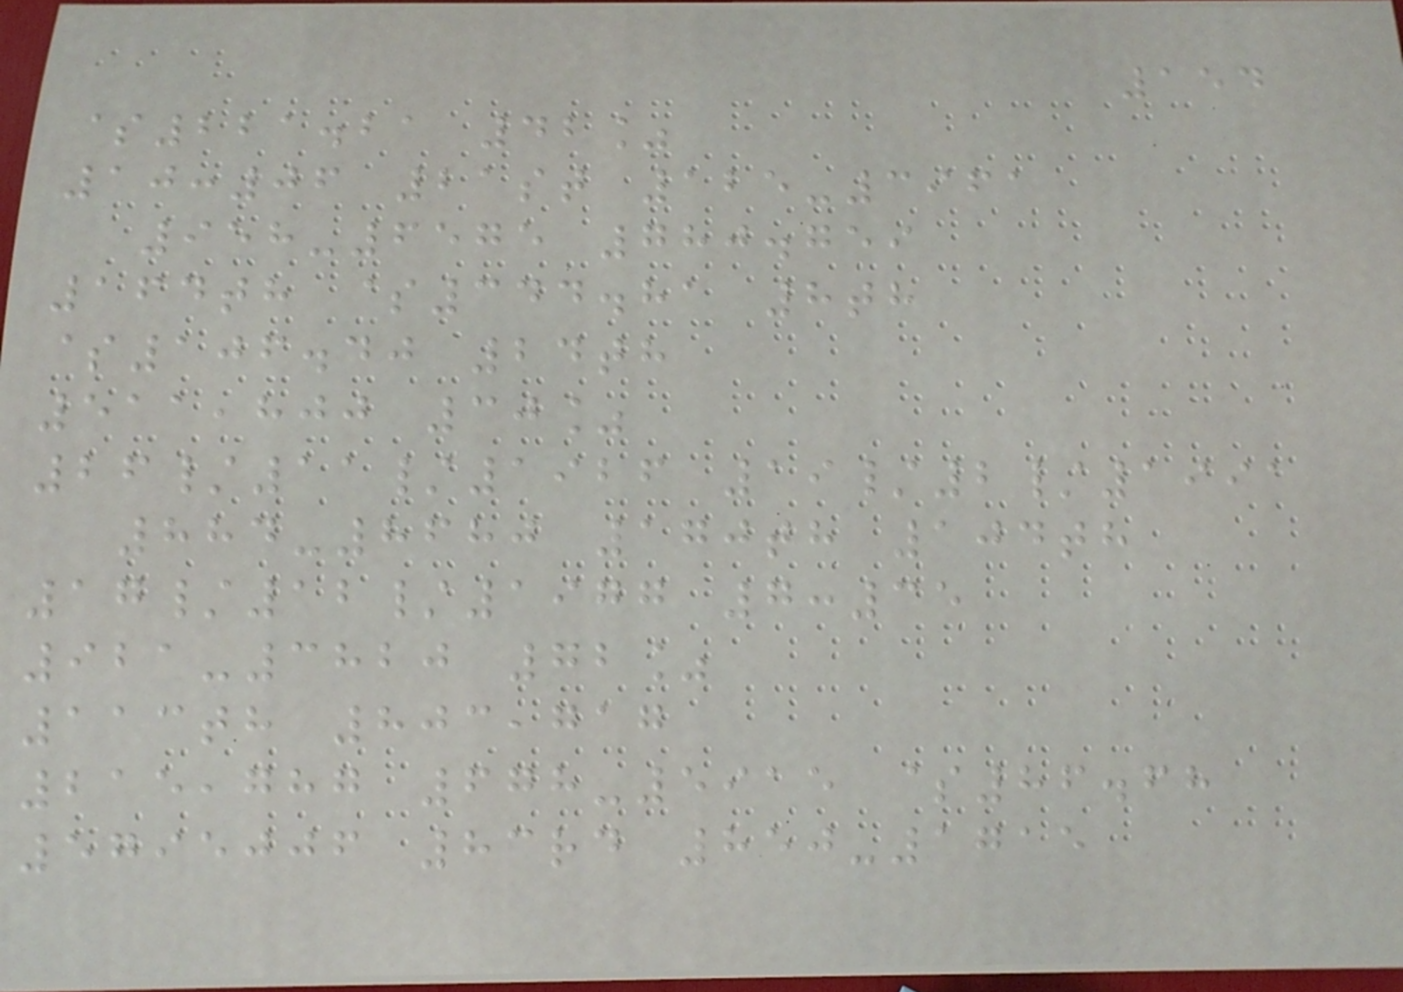154
$221.21 42%
10:06 21st 125-3961
958-6575 780.759
164th $344.81 8th
$106.40 24th
511,800 30%
26/11/1926 19/2/1991
884-8680 170th 104th
17/12/1977 7:35
921-3820 72%
113th 803,717
215,787 678-5915 $86.68
5795006 83rd 850-1715
